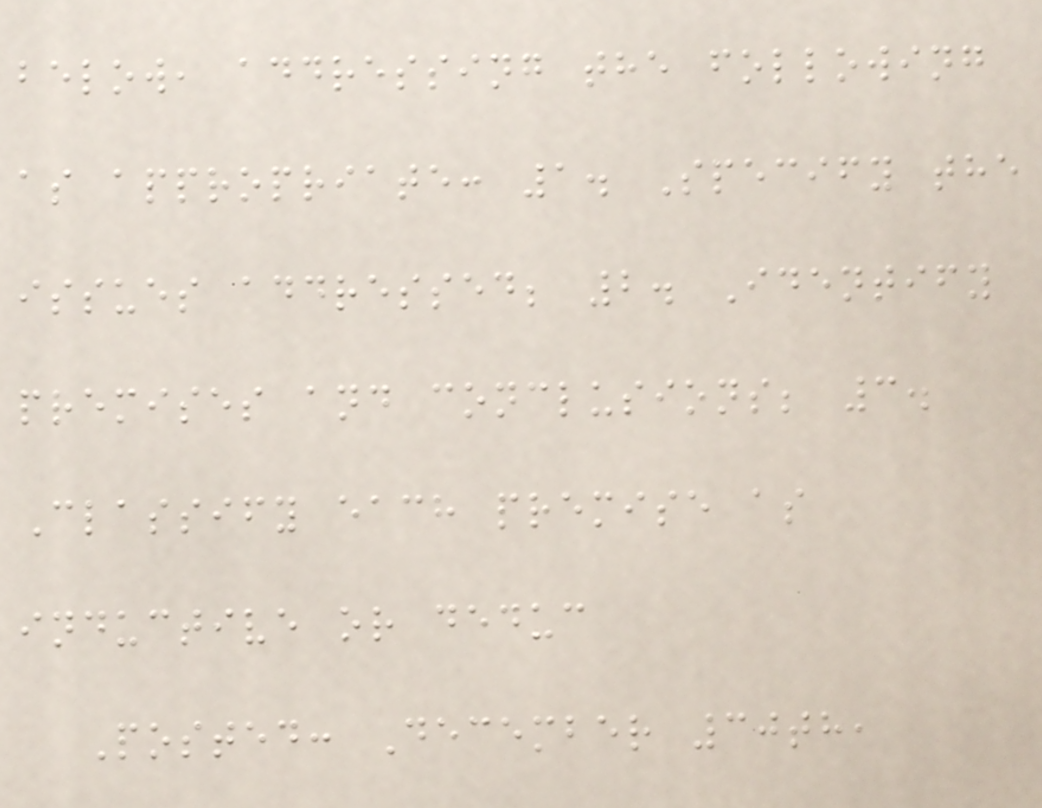below, addressing the following
as appropriate: 1. Specify the
issues addressed; 2. Identify
premises and conclusions; 3.
Classify each premise as
inductive or deduc
Posted: December 30th,
